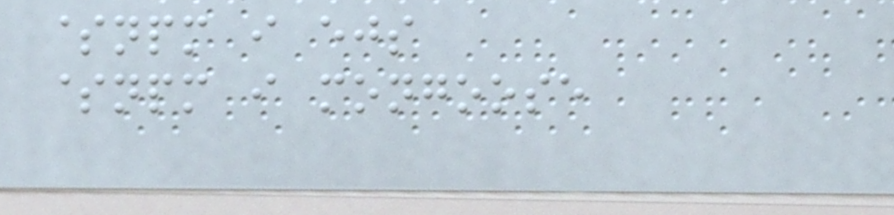$npm i ejs
$npm i mongoose
